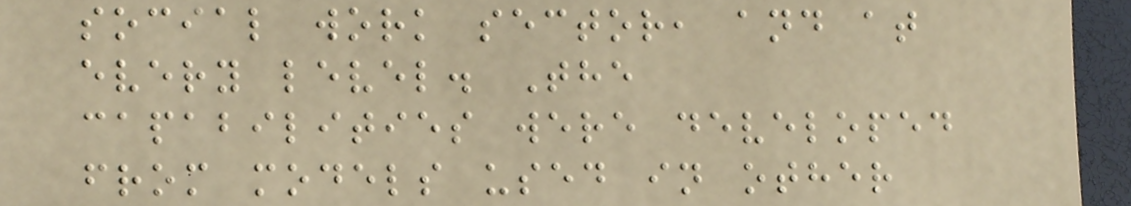social work sector, and at
every level. The
capabilities were developed
from models used in other
